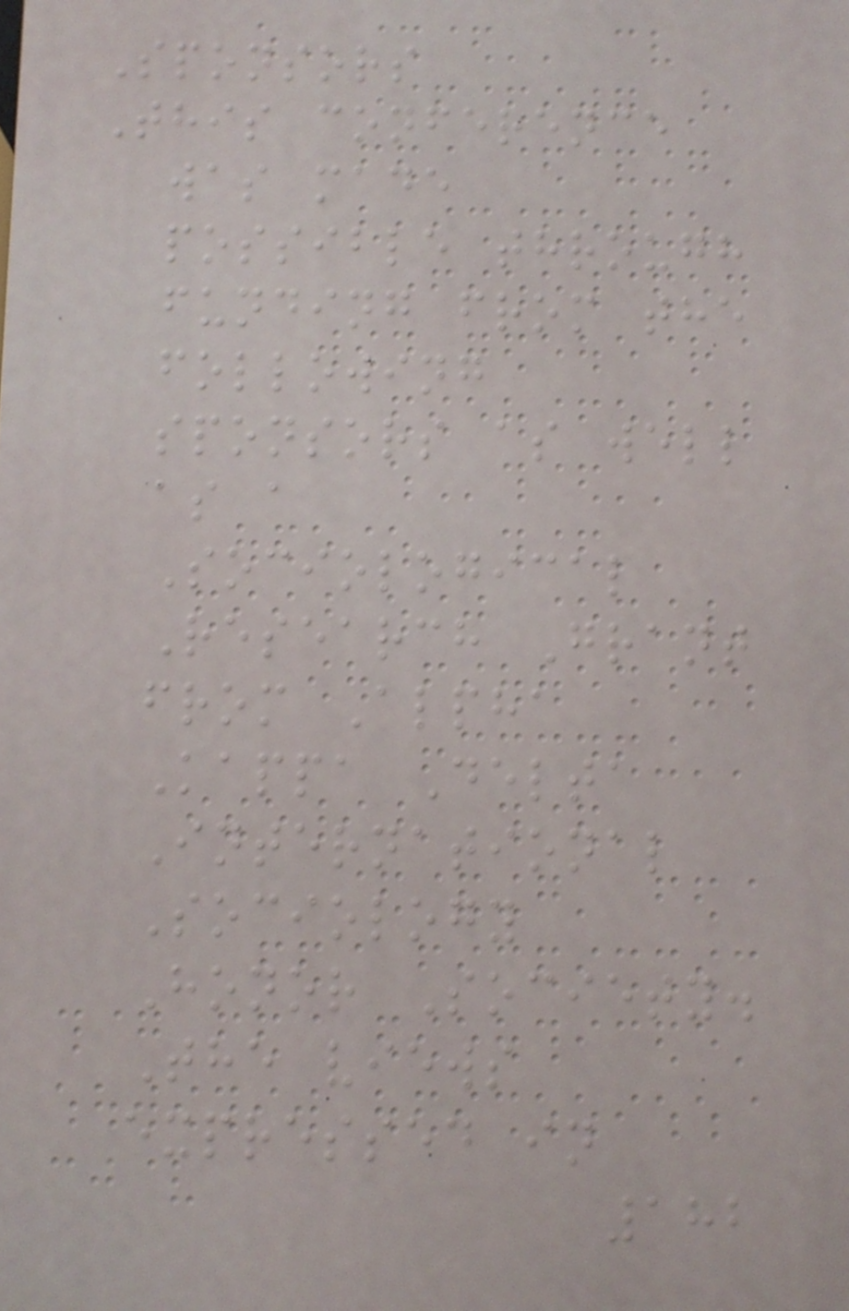Sponsors
This conference
was made
possible through
funding from the
following
sponsors as well
as a
Sociological
Research Grant
from Alpha
Kappa Delta
International
Sociology
Honor Society.
The views
expressed in
182
